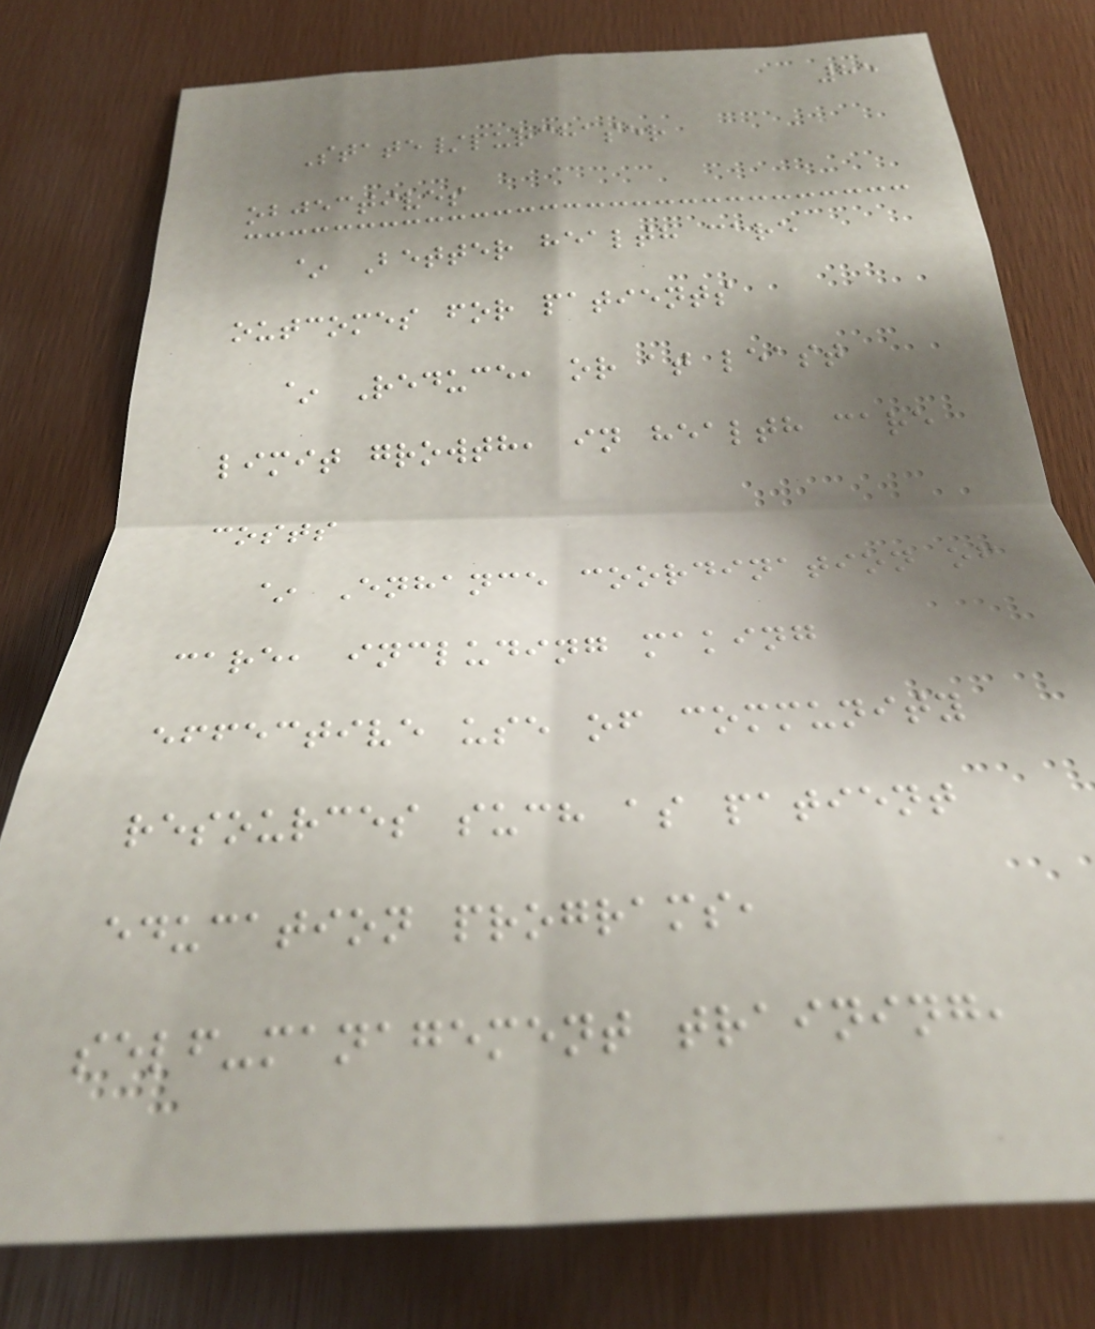85
State/purchaser
objectives
~ Better health care
outcomes for patients
~ Reduce, or at least
limit growth, in health care
costs
~ Enhance coordination of
care, including making
effective use of community
resources such as patient
education programs,
self-management training,
